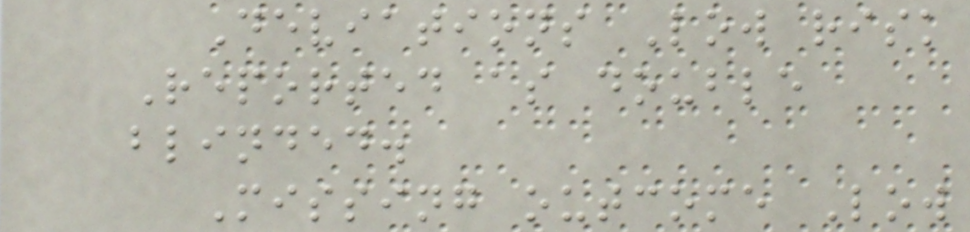Deviations Low risk
Reported as double
blinded.
Missing outcome Low
